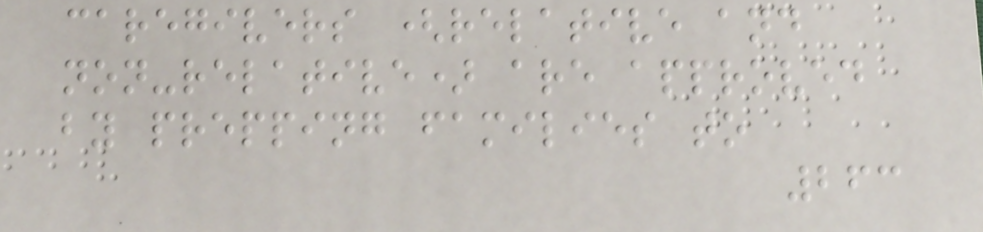caregivers (relative and
non-relative) are approved
by prepping families to
263
